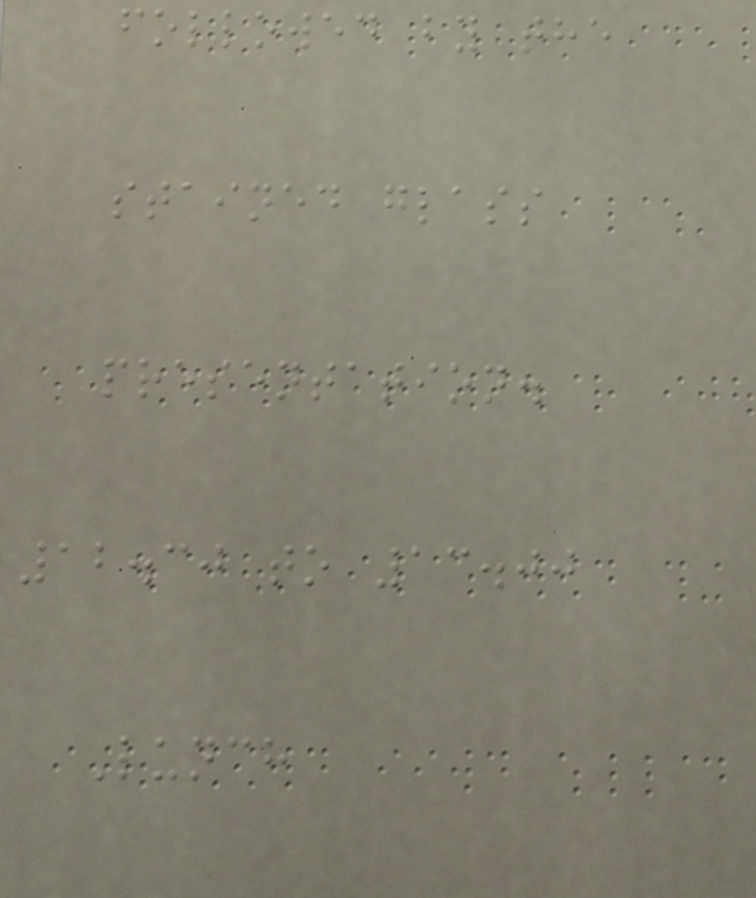followed by the
stained glass
presentation.
12.30 to 13.00
Lunch
